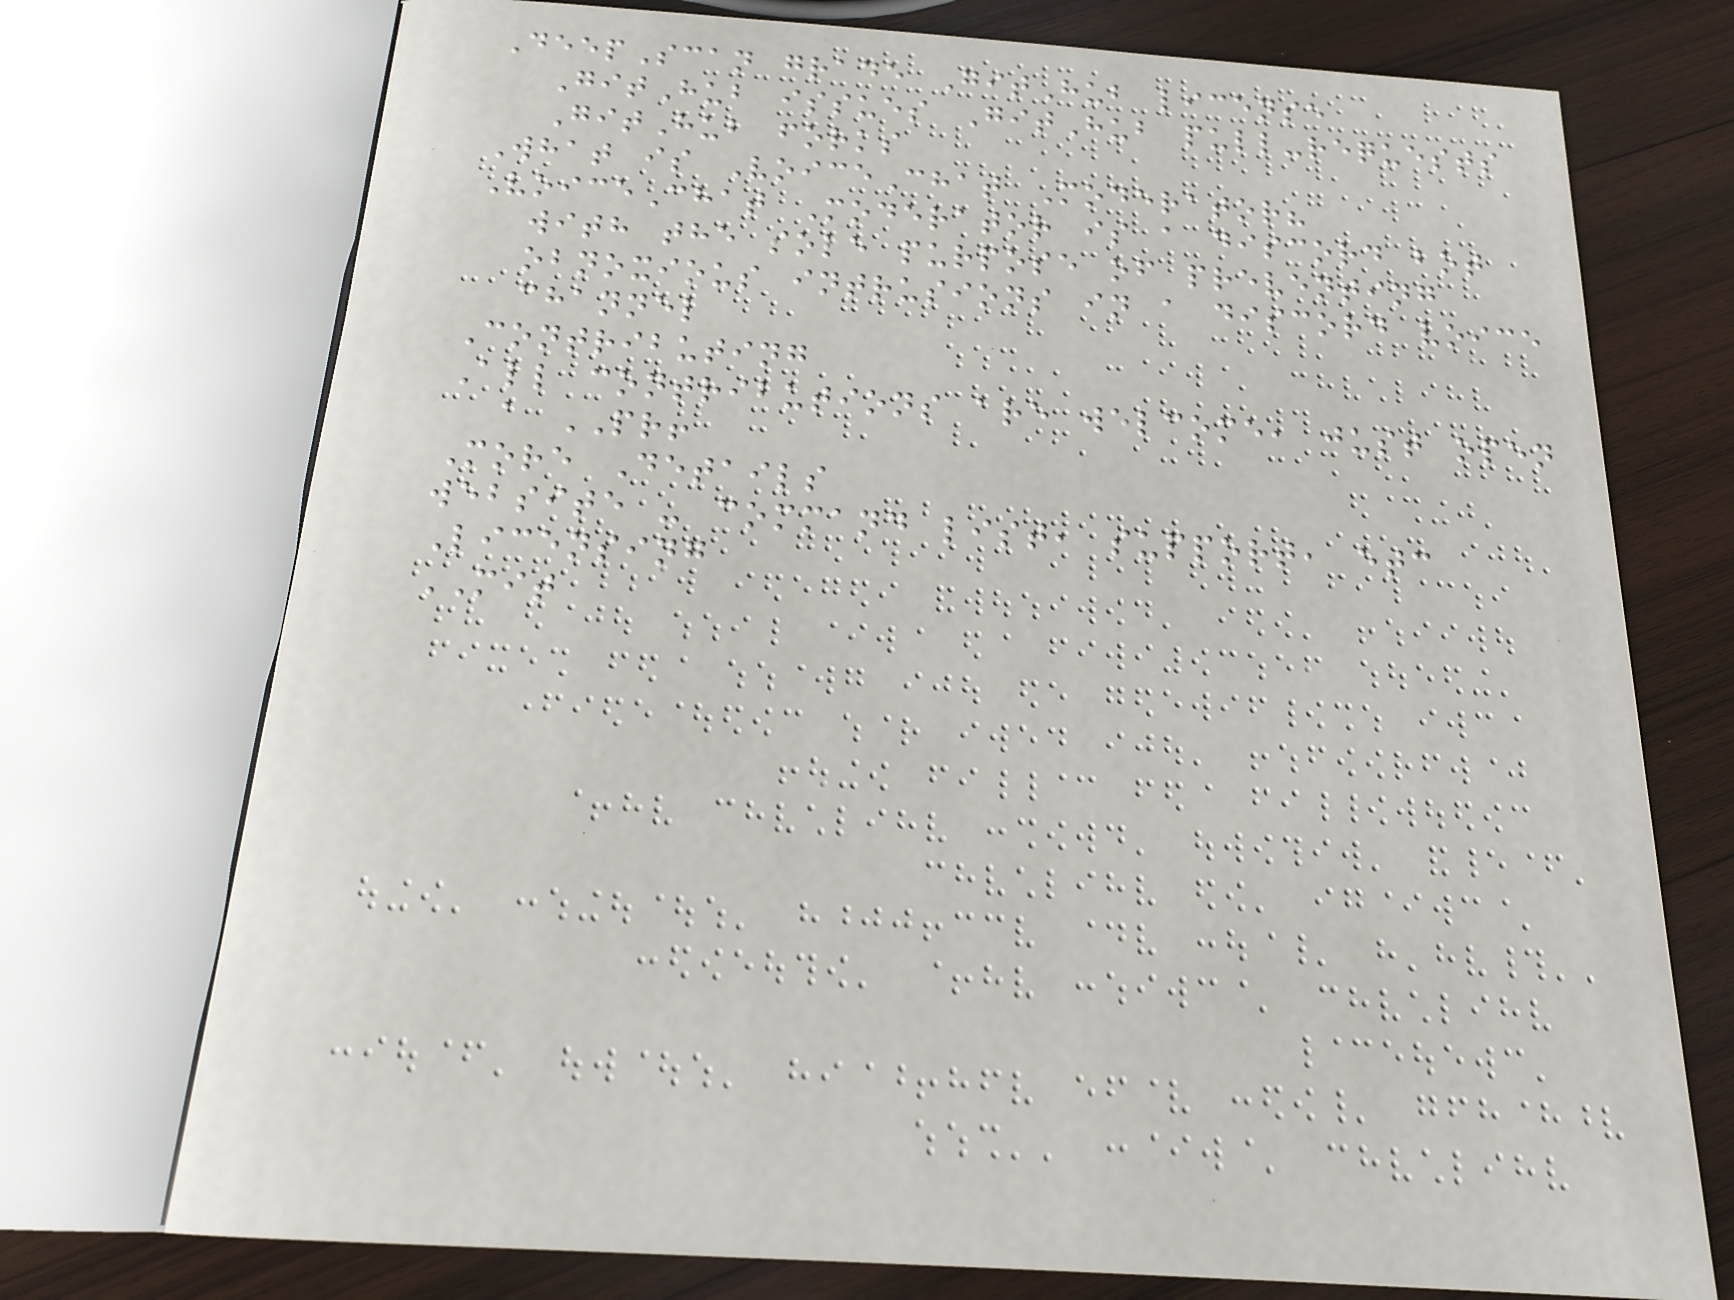DeepScan grade GitHub license
GitHub issues GitHub pull-requests
GitHub forks
What is VoiceChat Moderator?
VoiceChat Moderator is a discord bot
with the sole purpose of preventing
obnoxious intrusions in a discord voice
channel
Contributing
All contributions are welcome, just open
a PR!
More Details
website - command list, support, etc
Licensing
MIT
